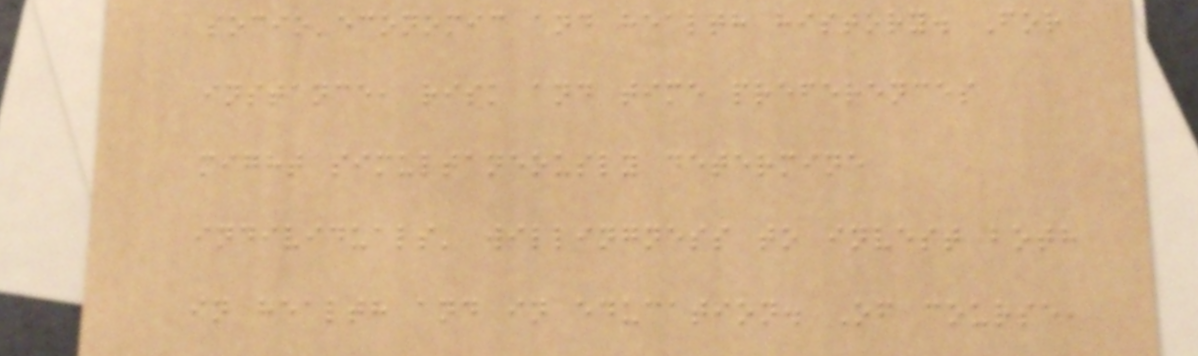socio-economic and health history. For
instance, risk and time preferences
might simultaneously determine
individuals' willingness to invest both
in health and in education. Of course,
